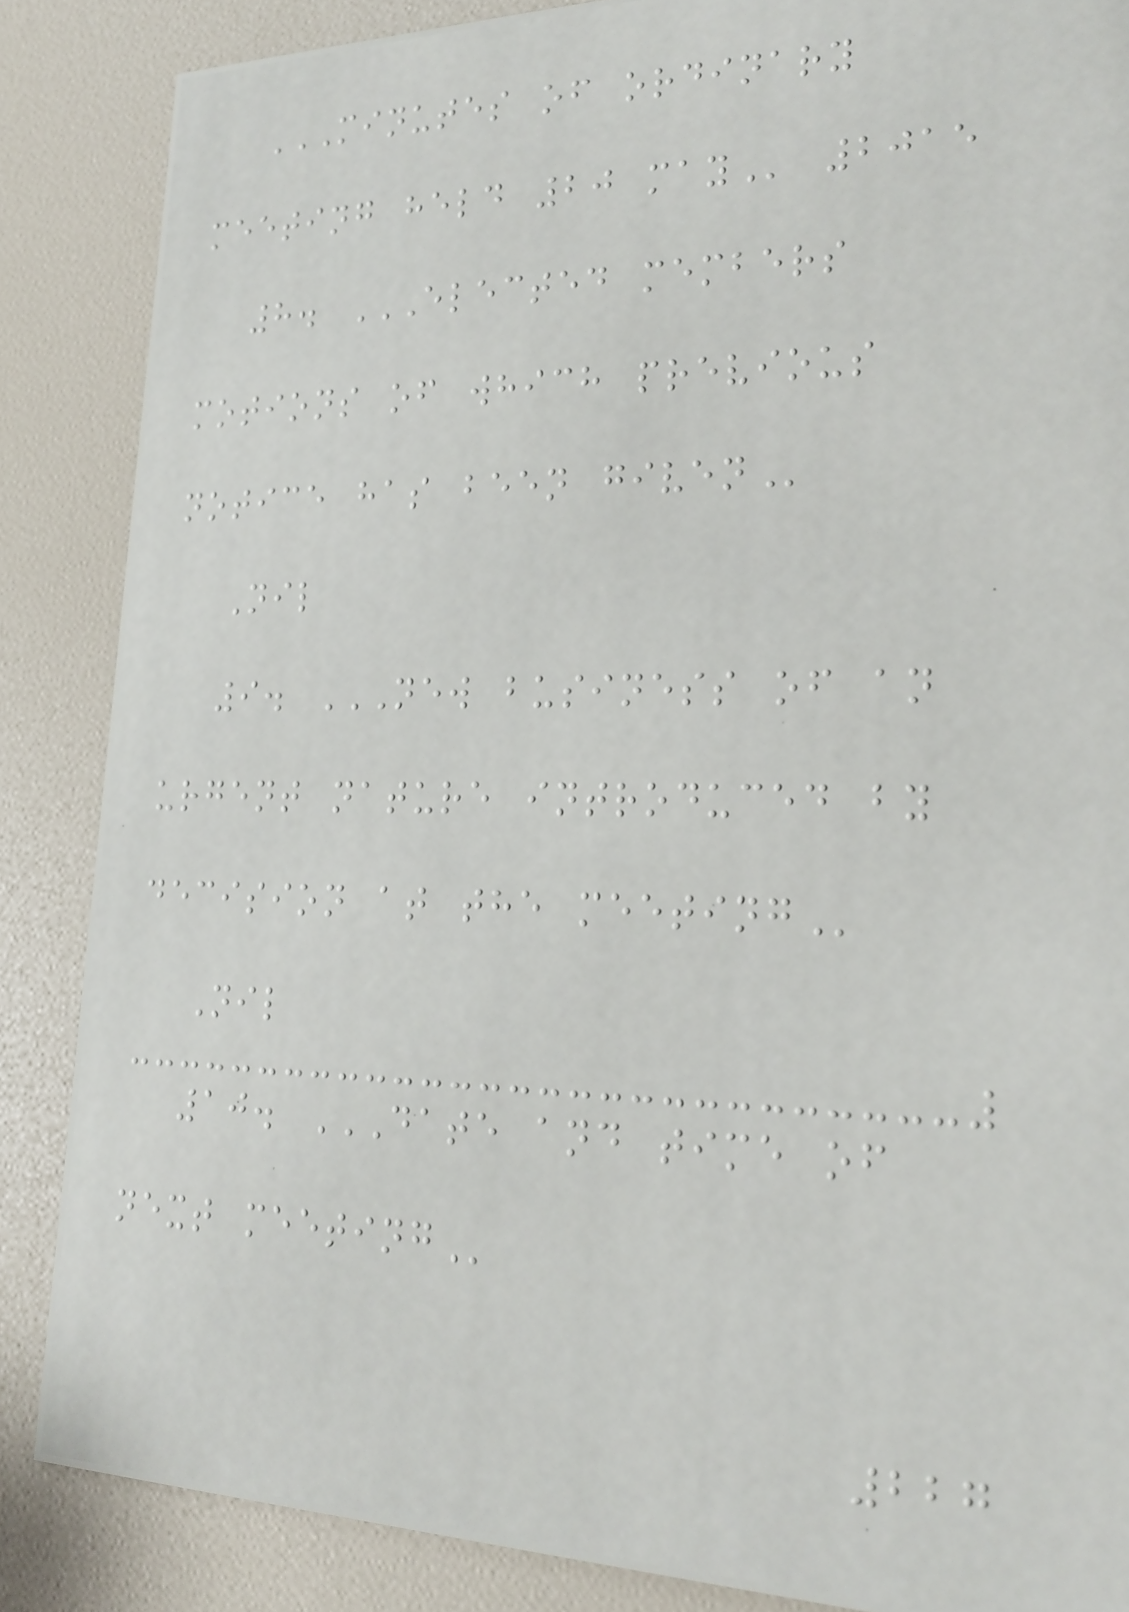MINUTES OF ORDINARY
MEETING HELD 20 MAY 2015
8. ELECTED MEMBERS
MOTIONS OF WHICH PREVIOUS
NOTICE HAS BEEN GIVEN
Nil
9. NEW BUSINESS OF AN
URGENT NATURE INTRODUCED BY
DECISION AT THE MEETING
Nil
10. DATE AND TIME OF
NEXT MEETING
227
